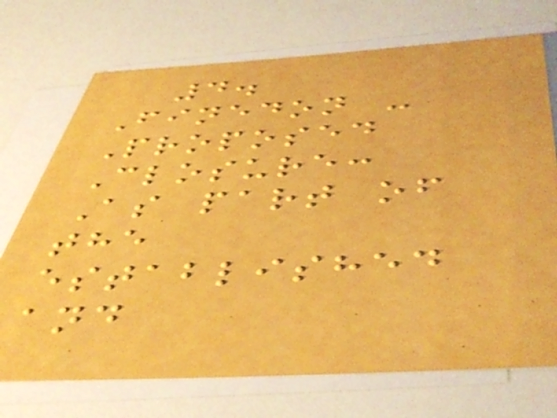4.
Finedon -
Proposed
Closure:
As part of
the
established
and
